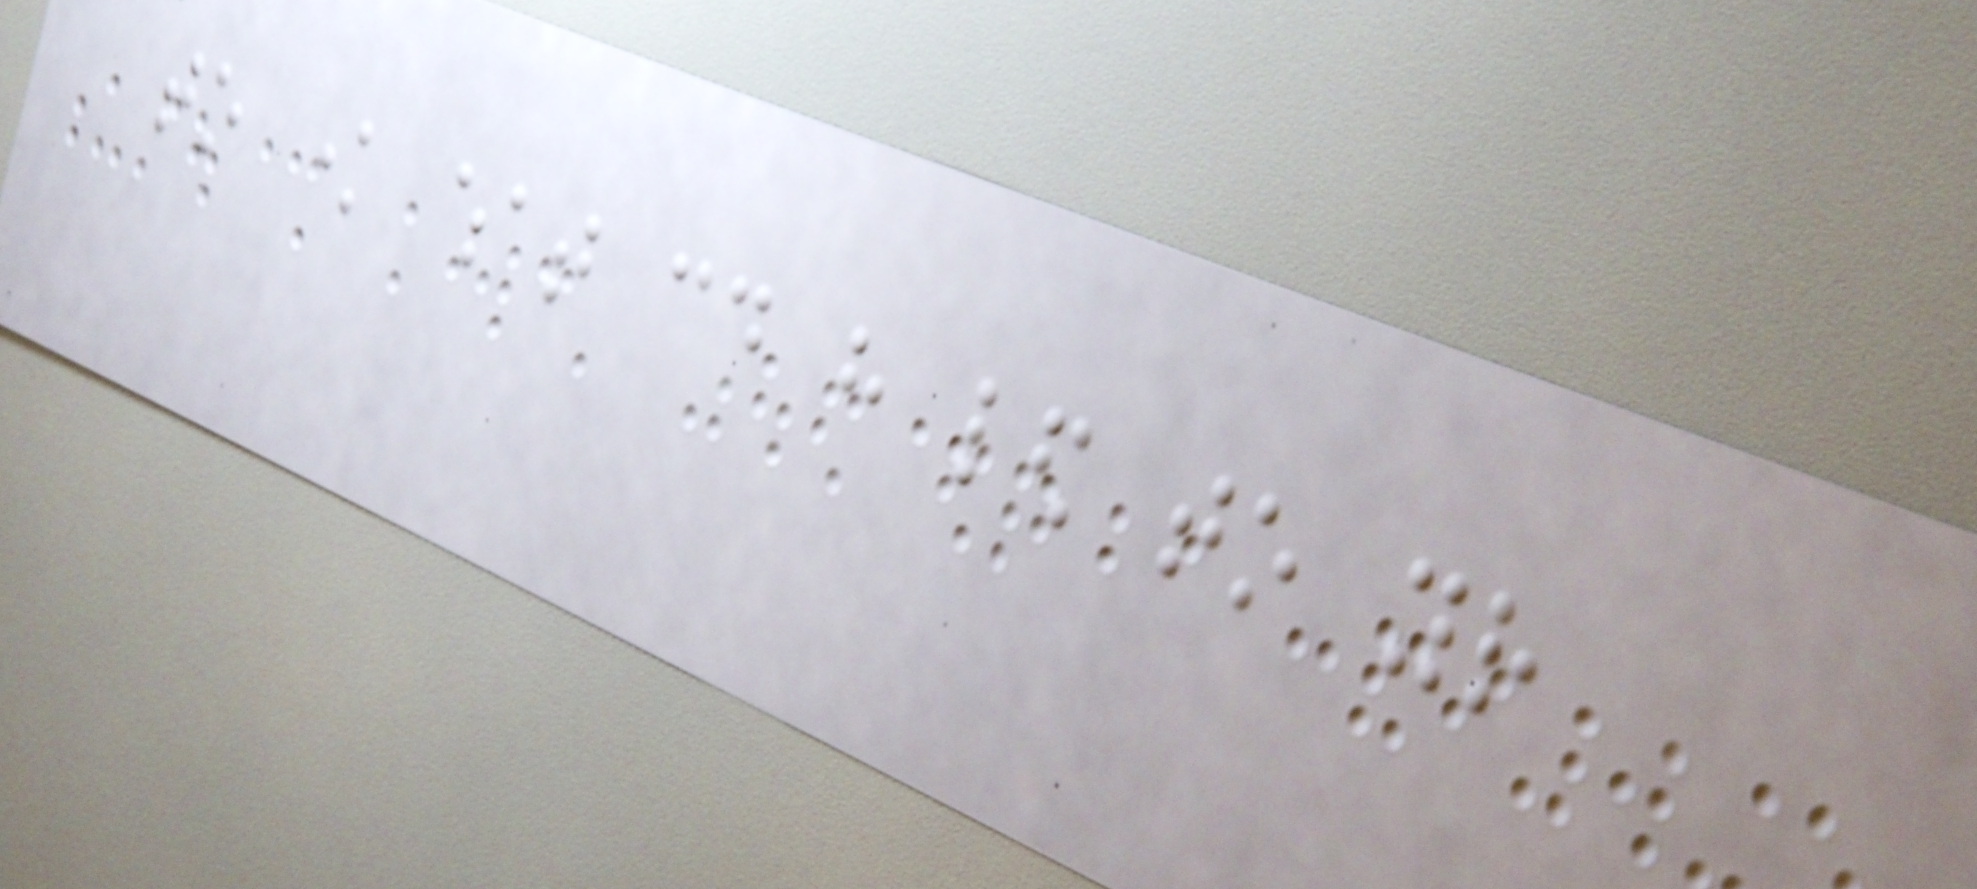to know what could have led to your
